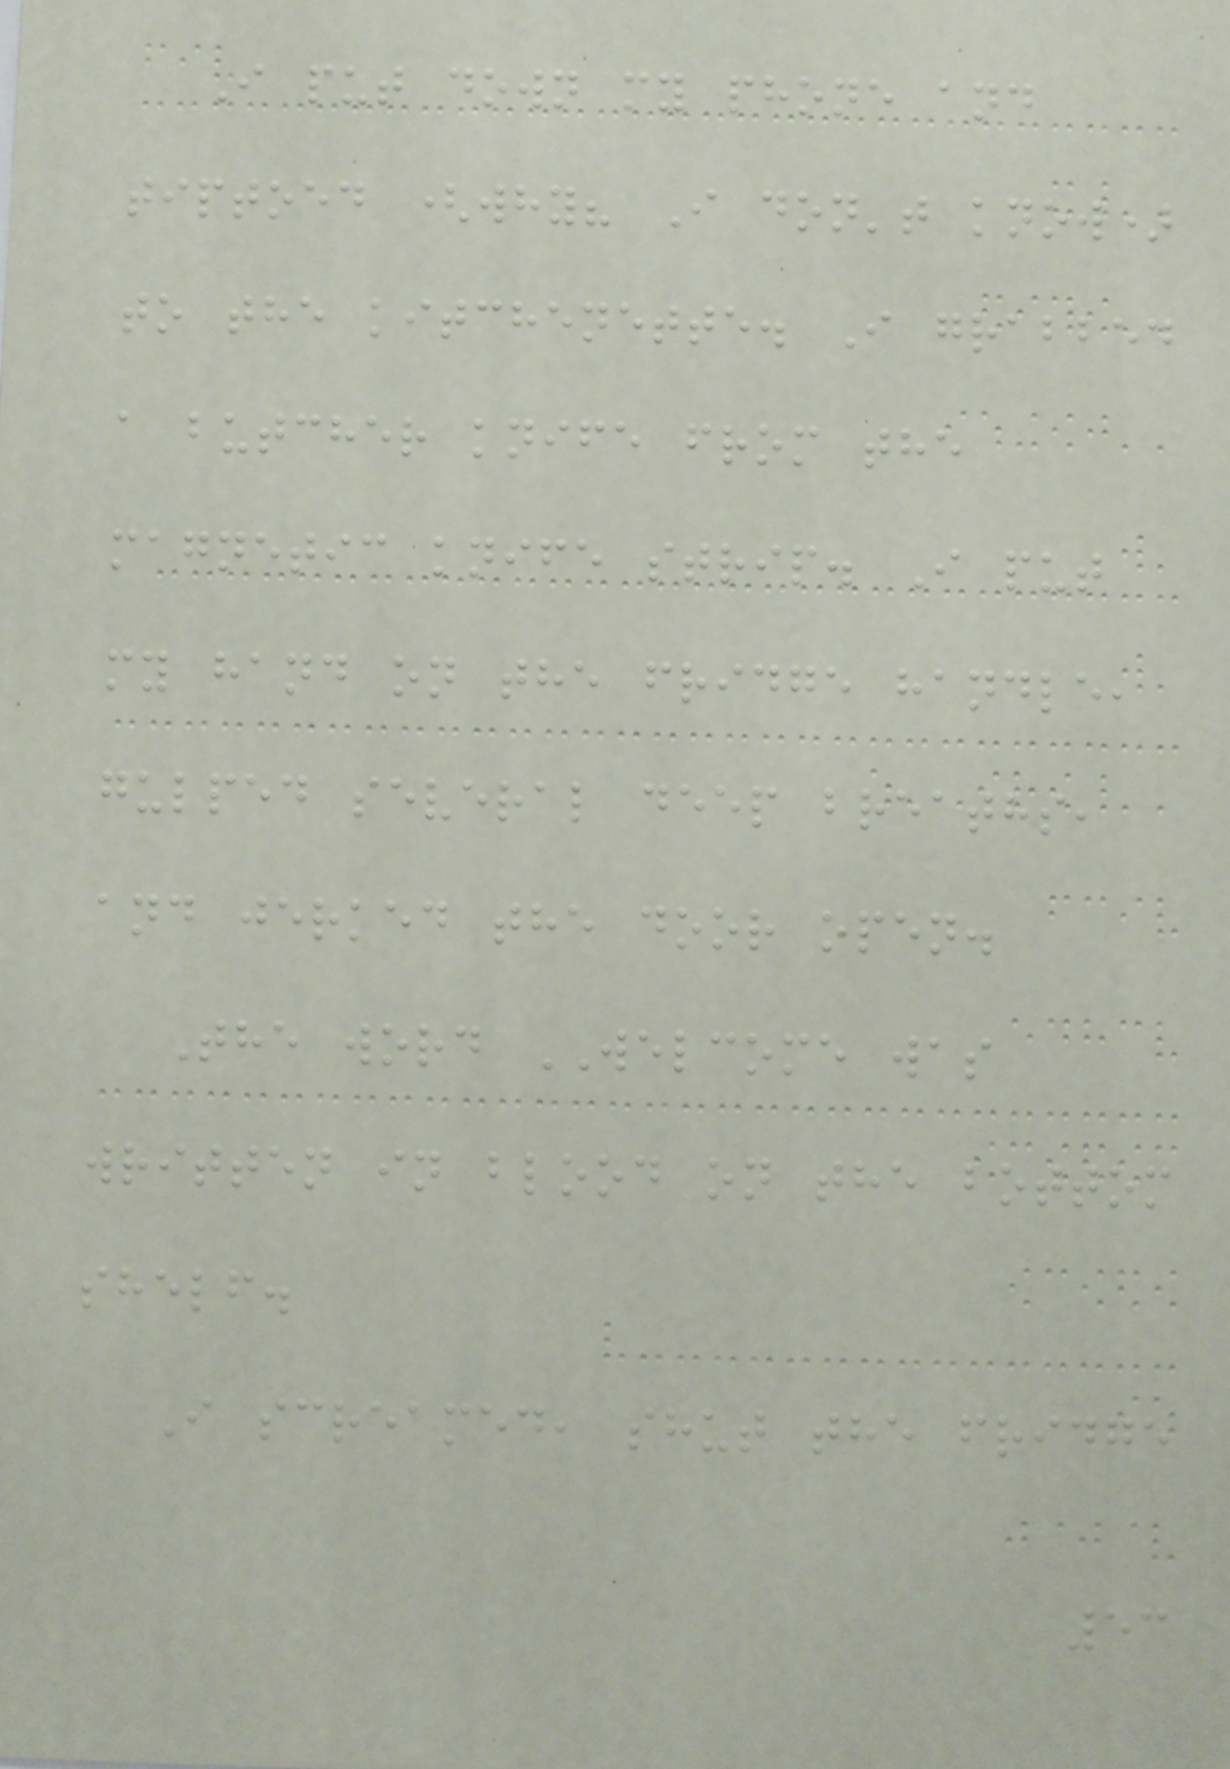I put down my phone and
tiptoed (why? I don't know)
to the kitchenette. I grabbed
a butcher knife from the
magnetic knife strip. I put
my hand on the fridge handle,
gulped several deep breaths,
and jerked the door open.
The word WELCOME was
written in blood on the bottom
shelf.
I screamed, shut the fridge
53
